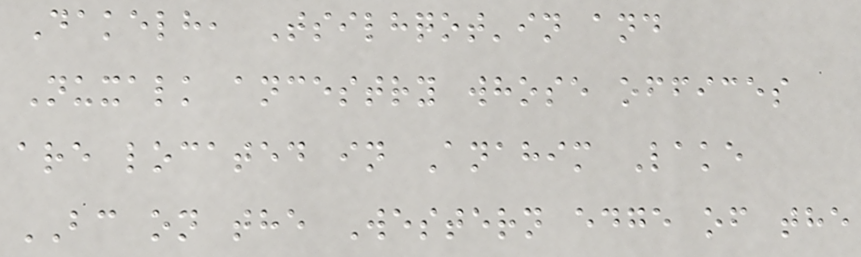Dakelh, Tsilhqot'in and
Nuxalk ancestry whose offices
are located in Anahim Lake
BC on the Western edge of the
